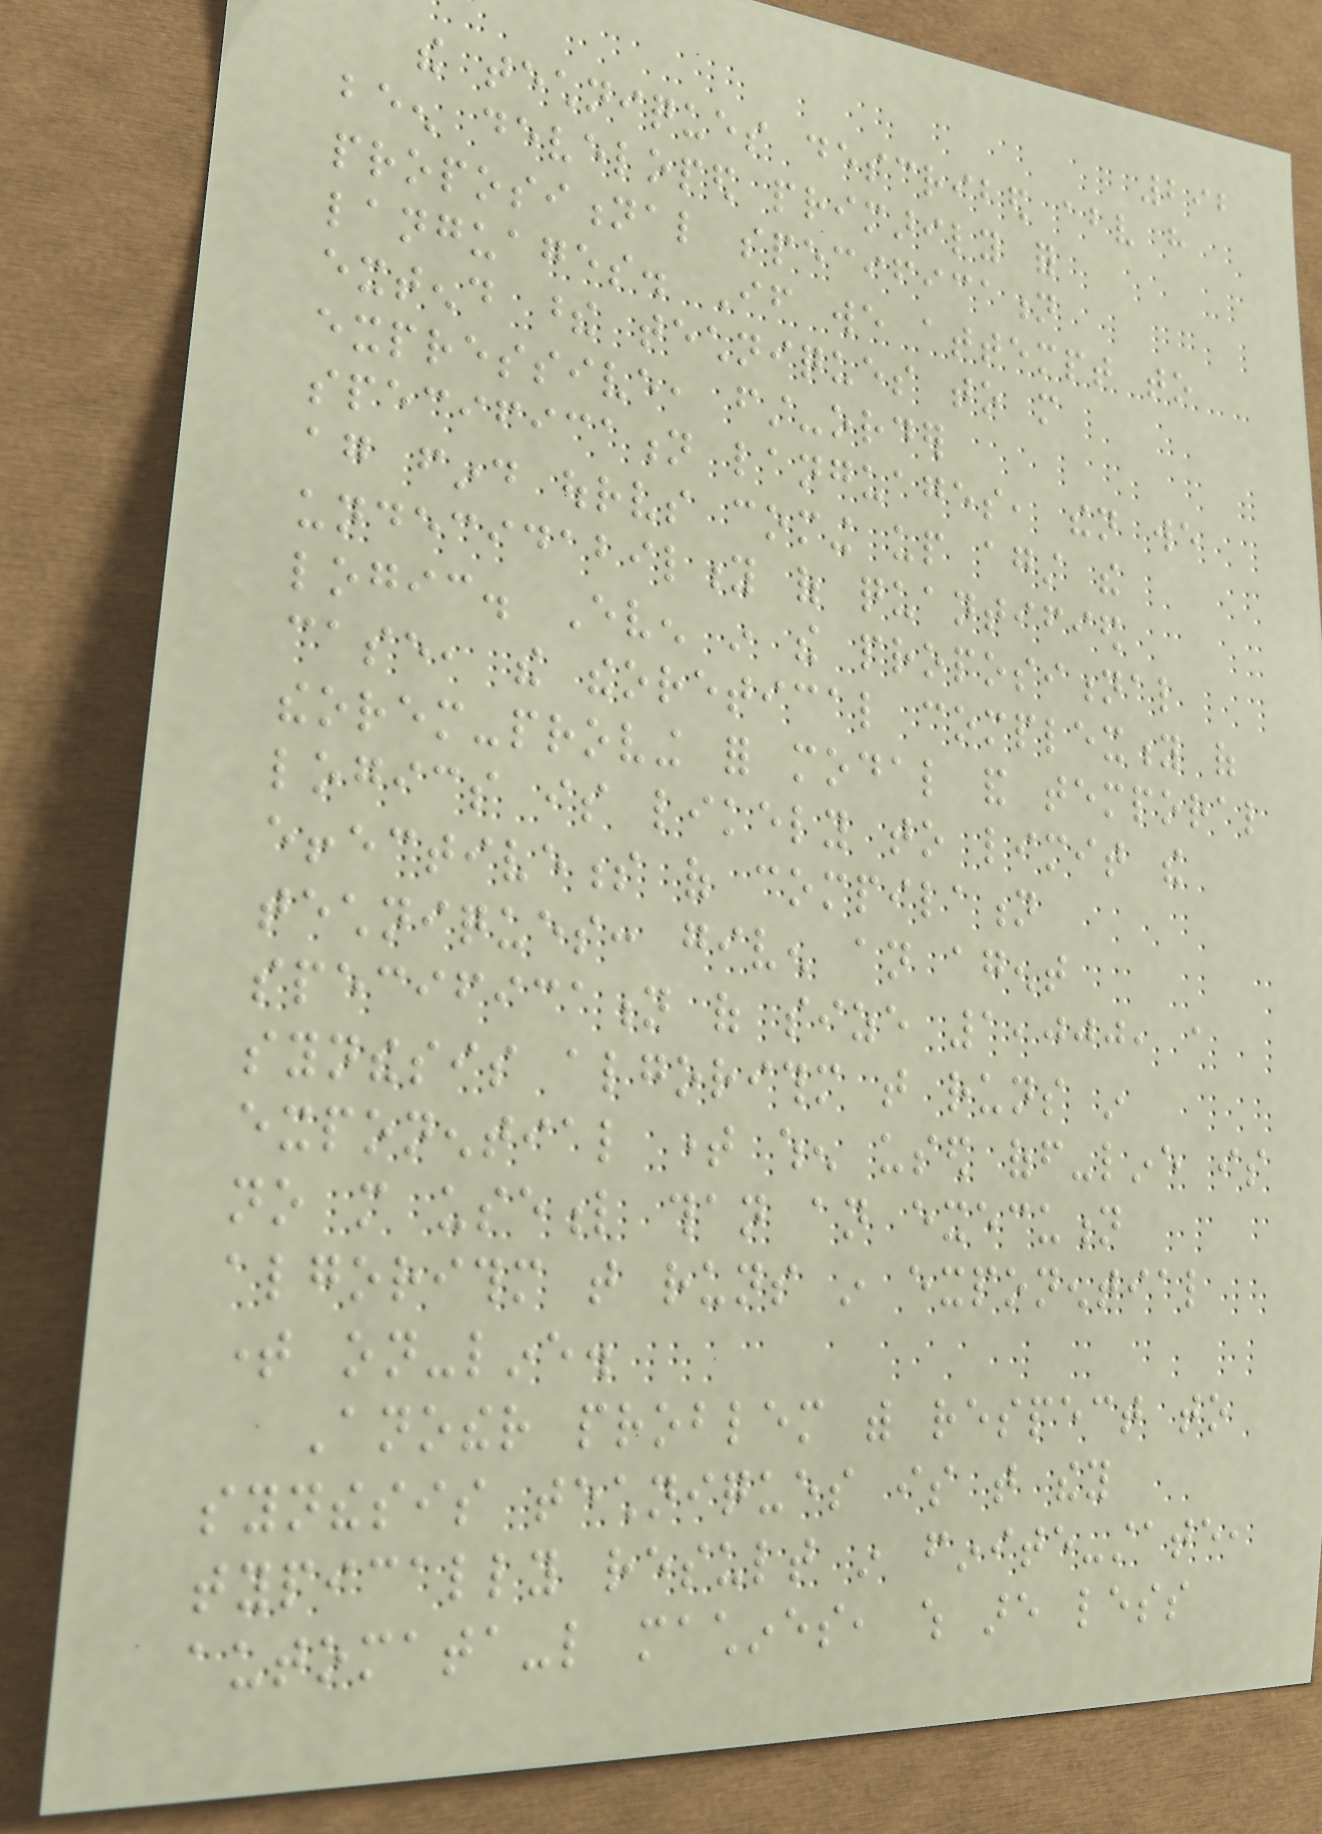292
the techniques described above have
been developed primarily for
propositional specification
languages. If we attempt to
extend these techniques to more
expressive, first-order
specification languages, then we
again find ourselves coming up against the
undecidability of quantified
logic. Even in the propositional
case, the theoretical complexity of
theorem-proving for modal and temporal
logics is likely to limit the
effectiveness of compilation
techniques: given an agent
specification of size 1,000, a
synthesis algorithm that runs in
exponential time when used off-line is
no more useful than an execution
algorithm that runs in exponential
time on-line.
Another problem with respect to
synthesis techniques is that they
typically result in finite-state,
automata-like machines, which are less
